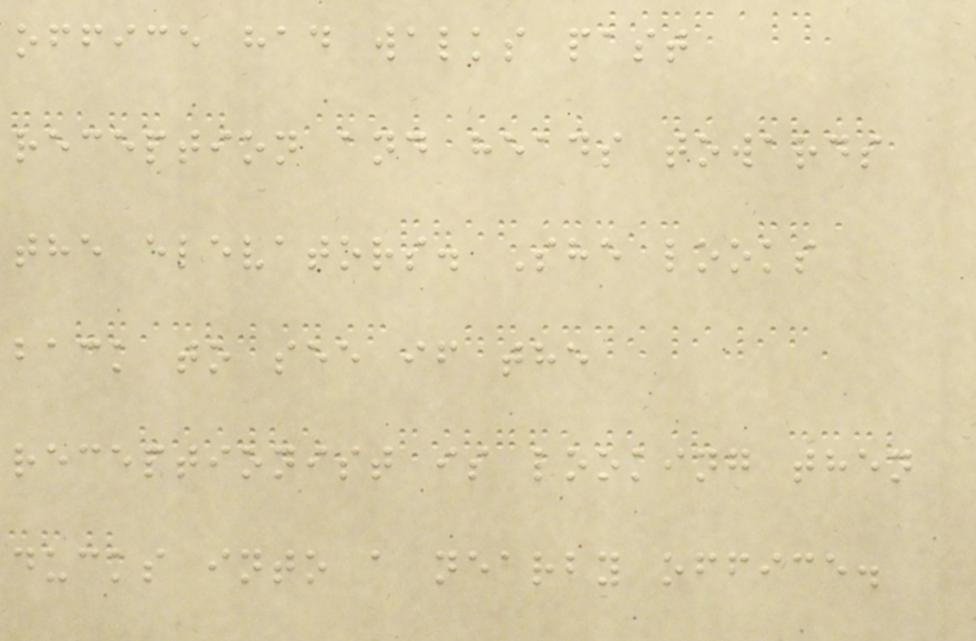office had walks past
reception and heads towards
the elevators. She looks
back to see if the
receptionist is looking then
ducks into a nearby office.
